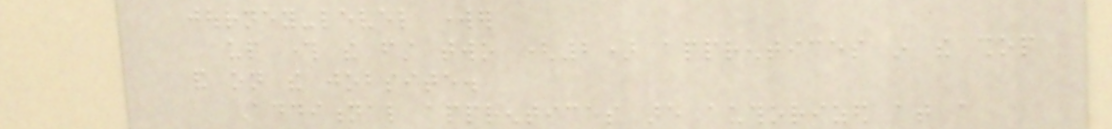journey-level worker
up through the first two (2) apprentices in the shop
and on the jobsite.
Additional apprentices are authorized at a
